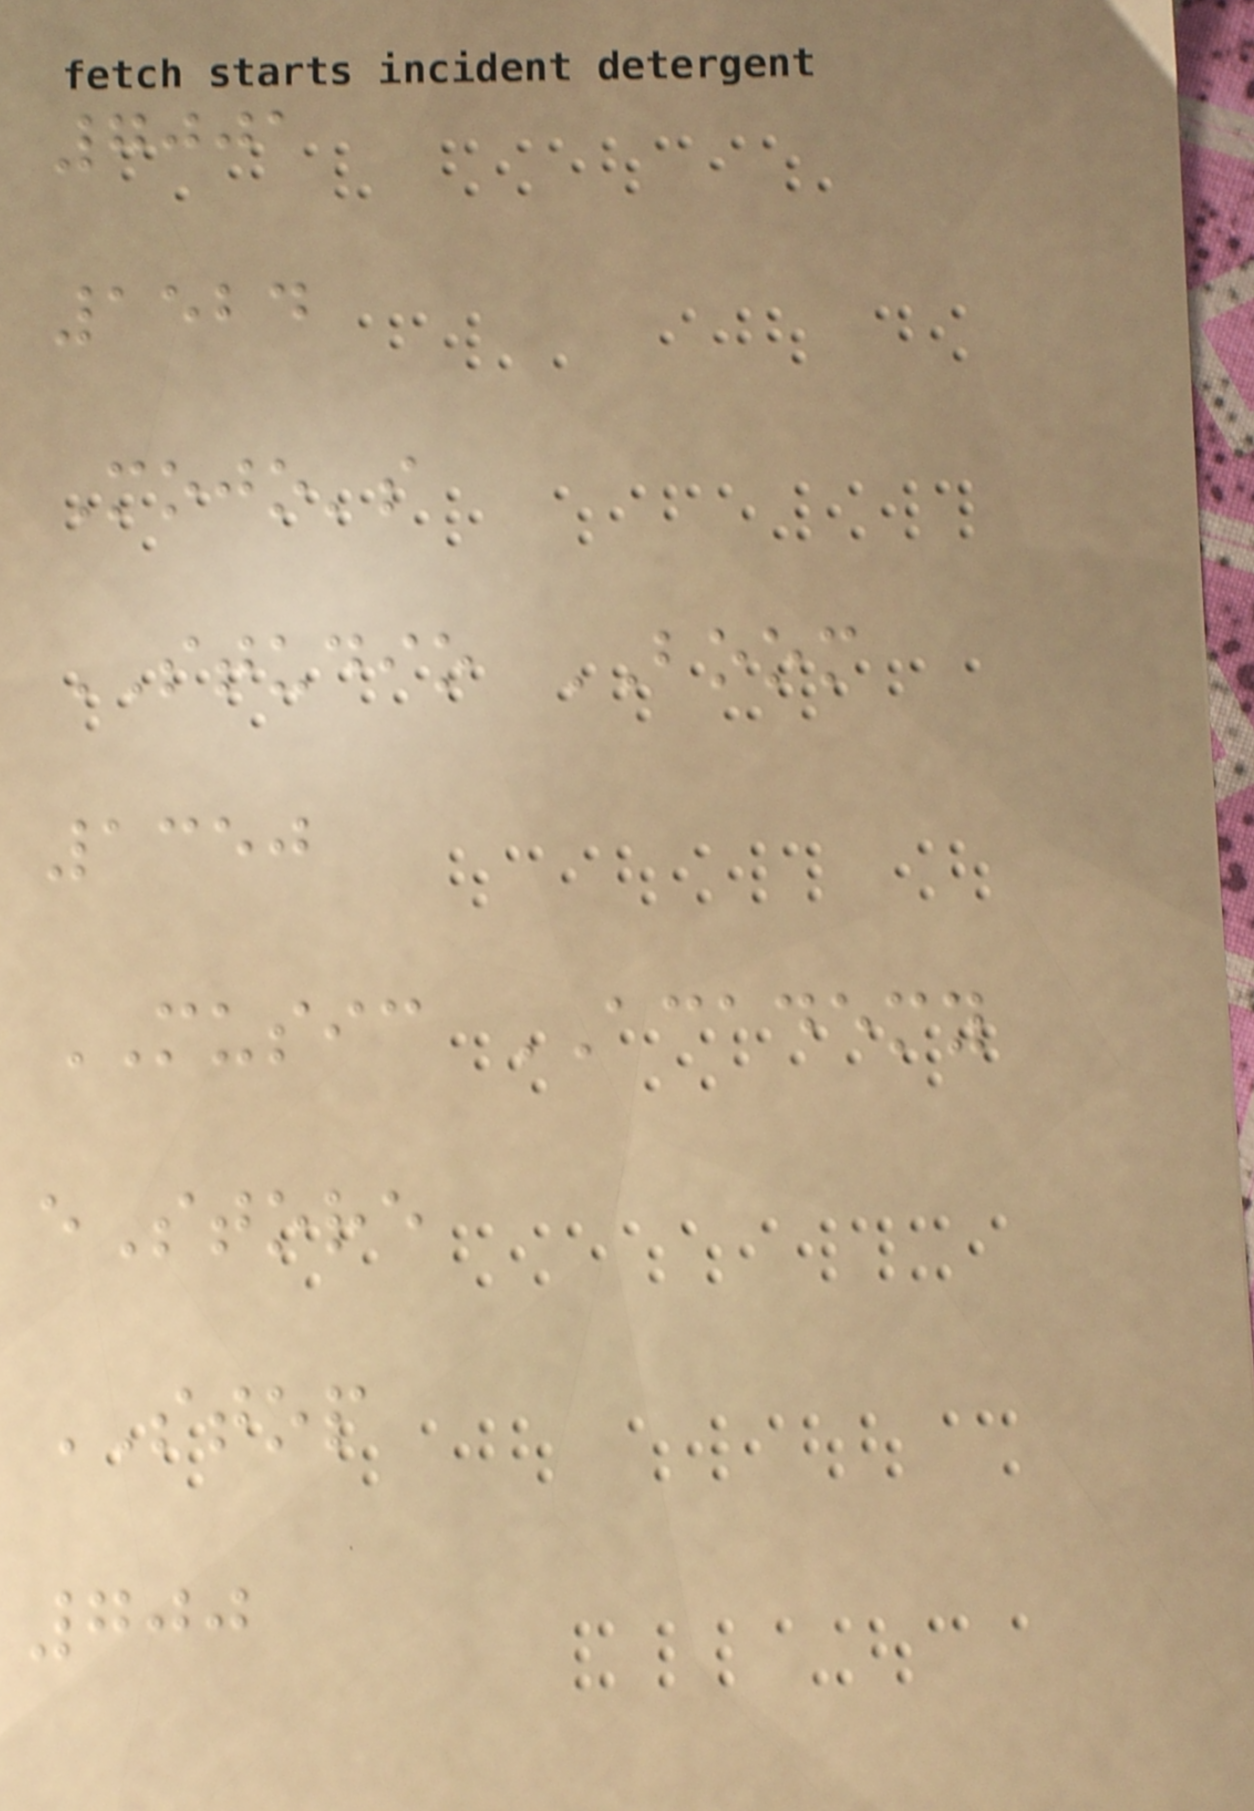7001
1524
Mojo's
STUDIO BOOM
1350
MUSIC ACADEMY
eStore
STOP
700
